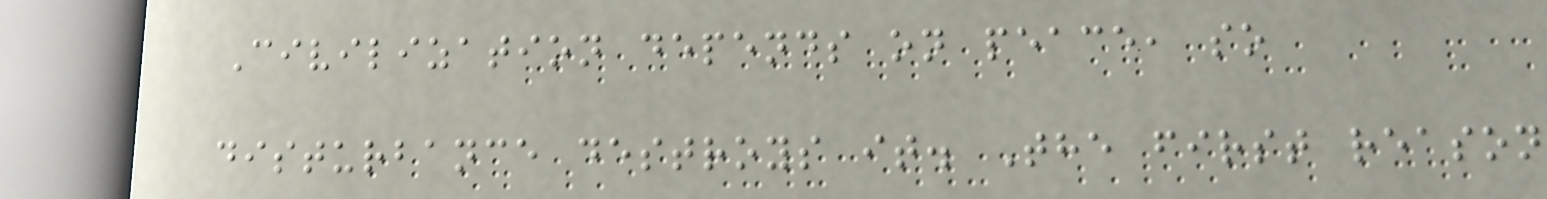Civilization depends on peace, so
disturbance destroys it. The first reason
